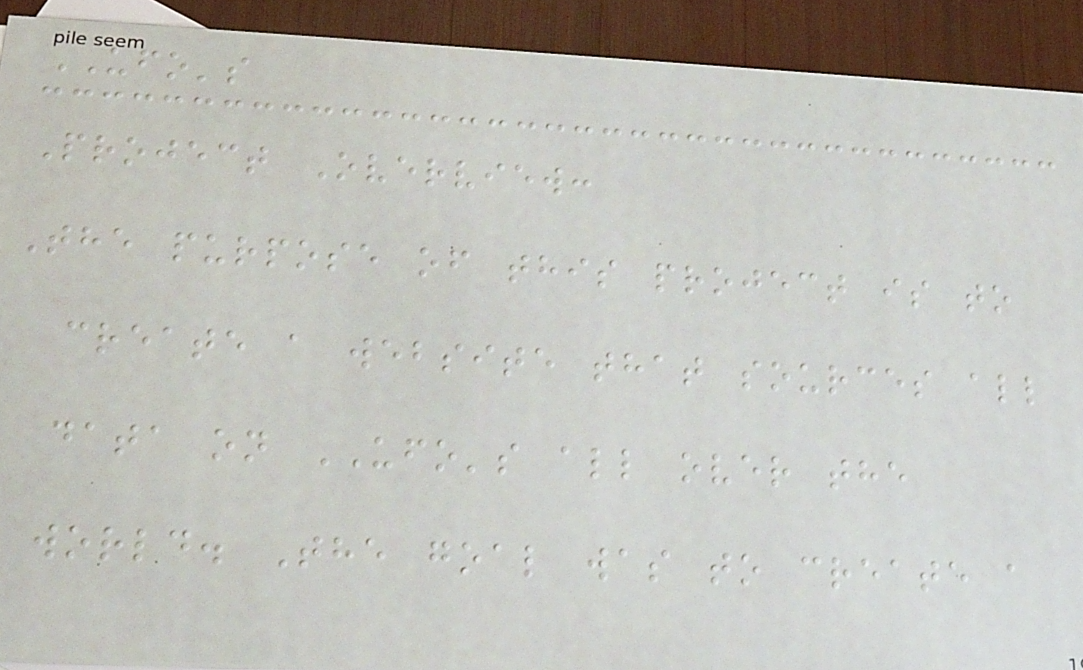UFO's
Project Overview:
The purpose of this project is to
create a website that sources all
data on UFO's all over the
world. The goal was to create a
